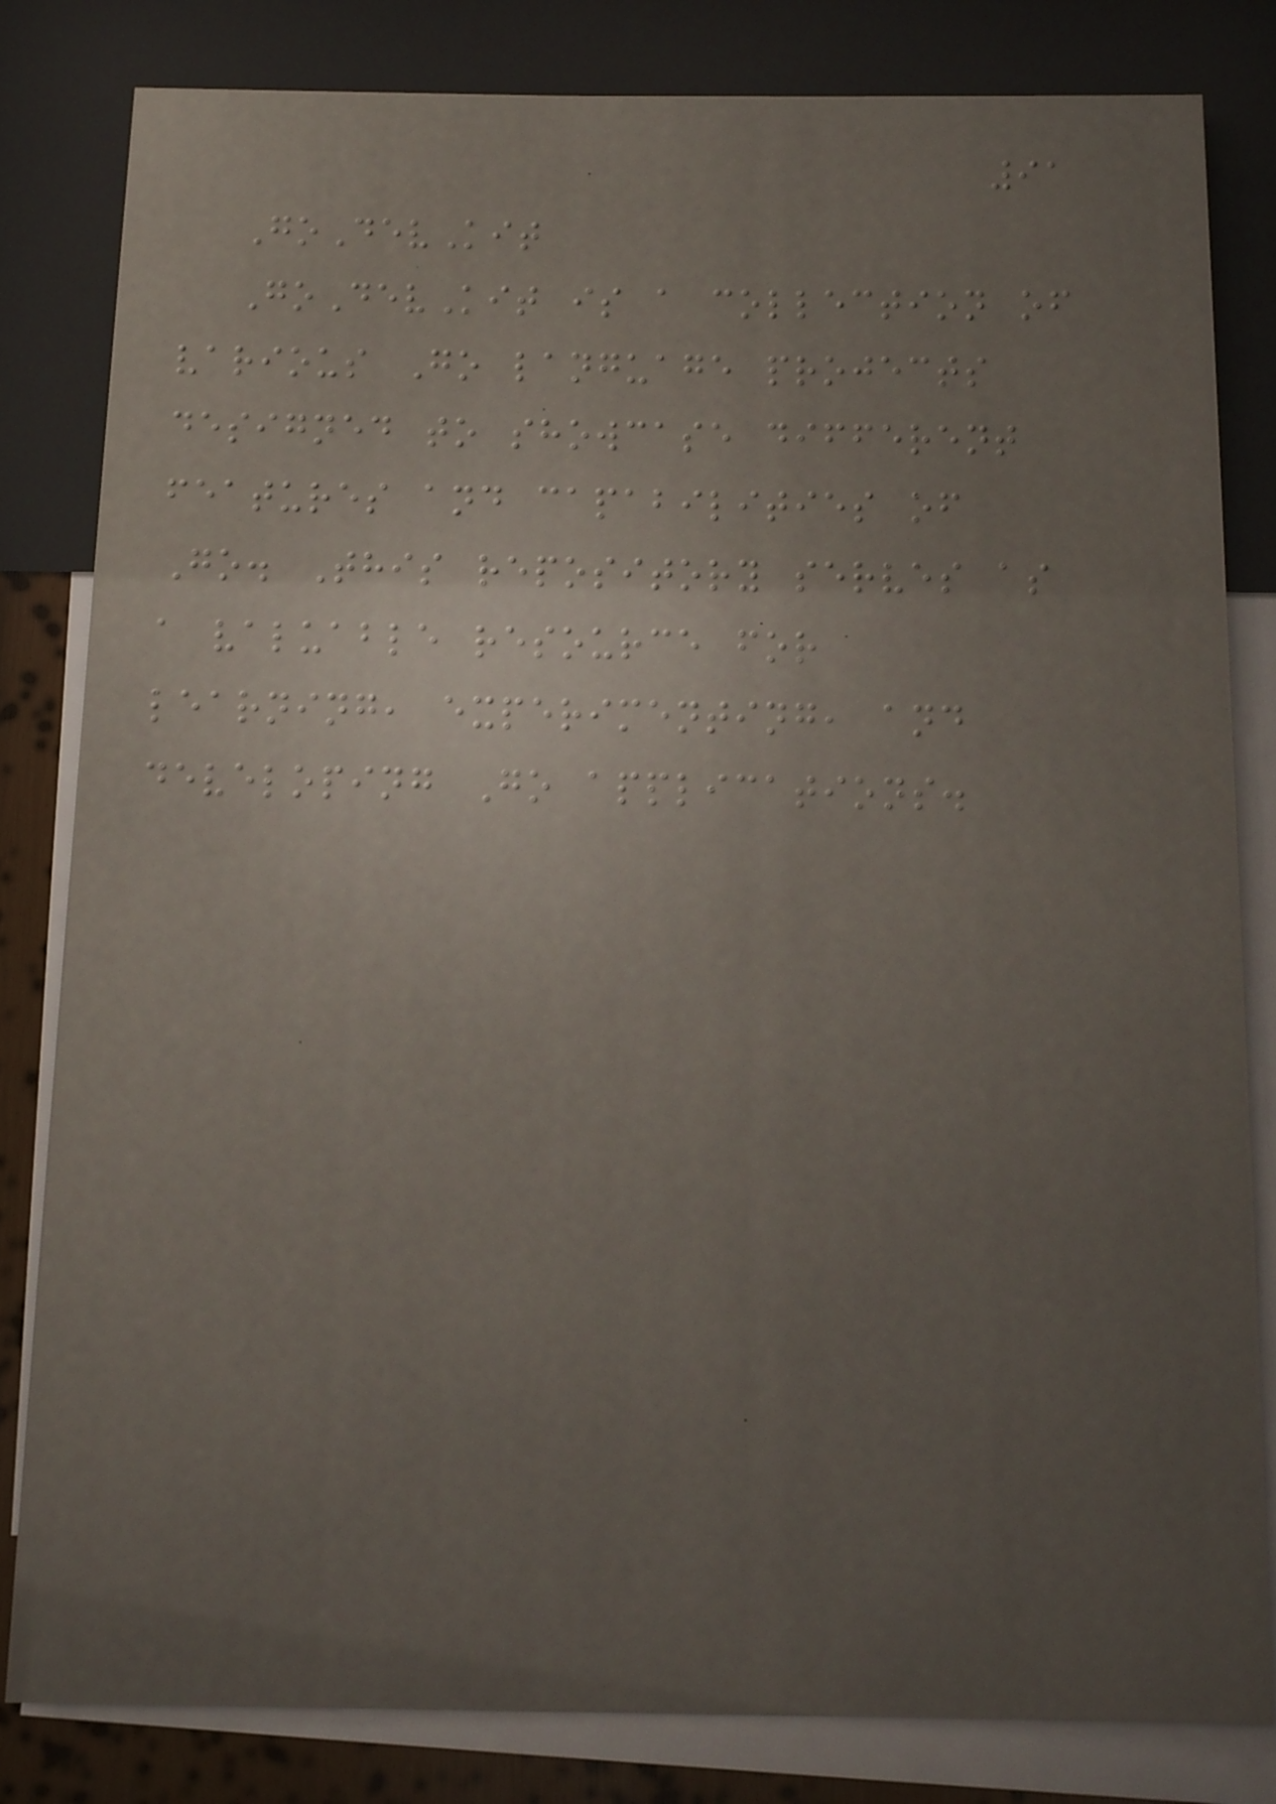91
GoDevKit
GoDevKit is a collection of
various Go language projects
designed to showcase different
features and capabilities of
Go. This repository serves as
a valuable resource for
learning, experimenting, and
developing Go applications.
